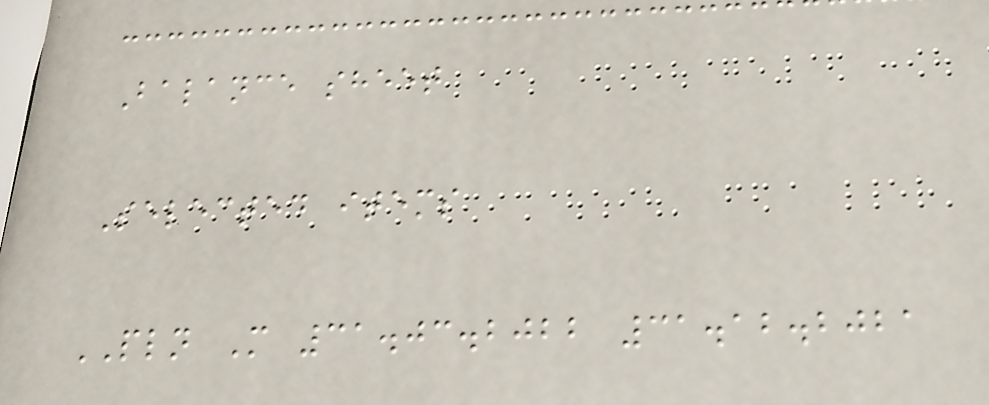Balance sheet
Selected items
PLN M 31.03.2022 31.12.2021
